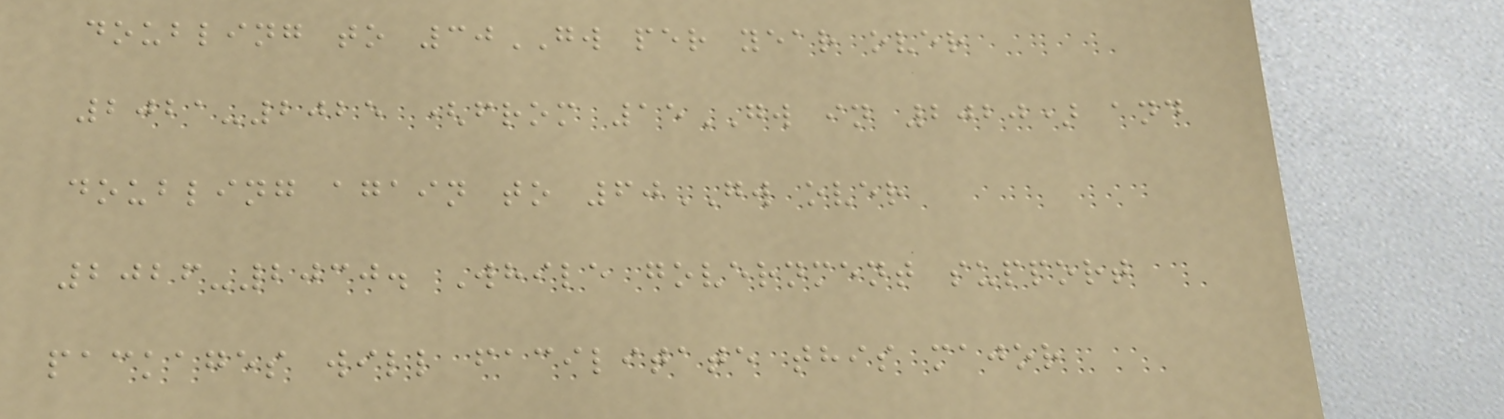doubling to 30GW per year over
2021-2025 (from 15GW in 2020) and
doubling again to 60GW over
2026-2030. While government support
packages will facilitate this major
